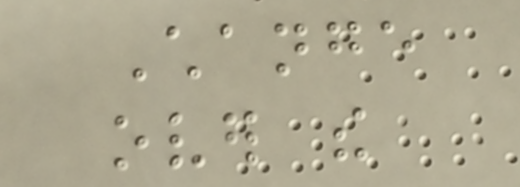Change
over the
